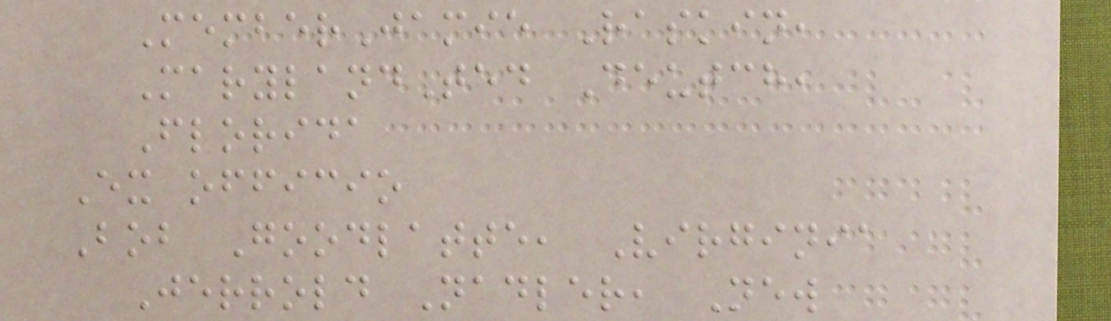MemberJamie Raskin,
MarylandTed Deutch,
Florida
Ex officio
Bob Goodlatte, Virginia
Jerrold Nadler, New
